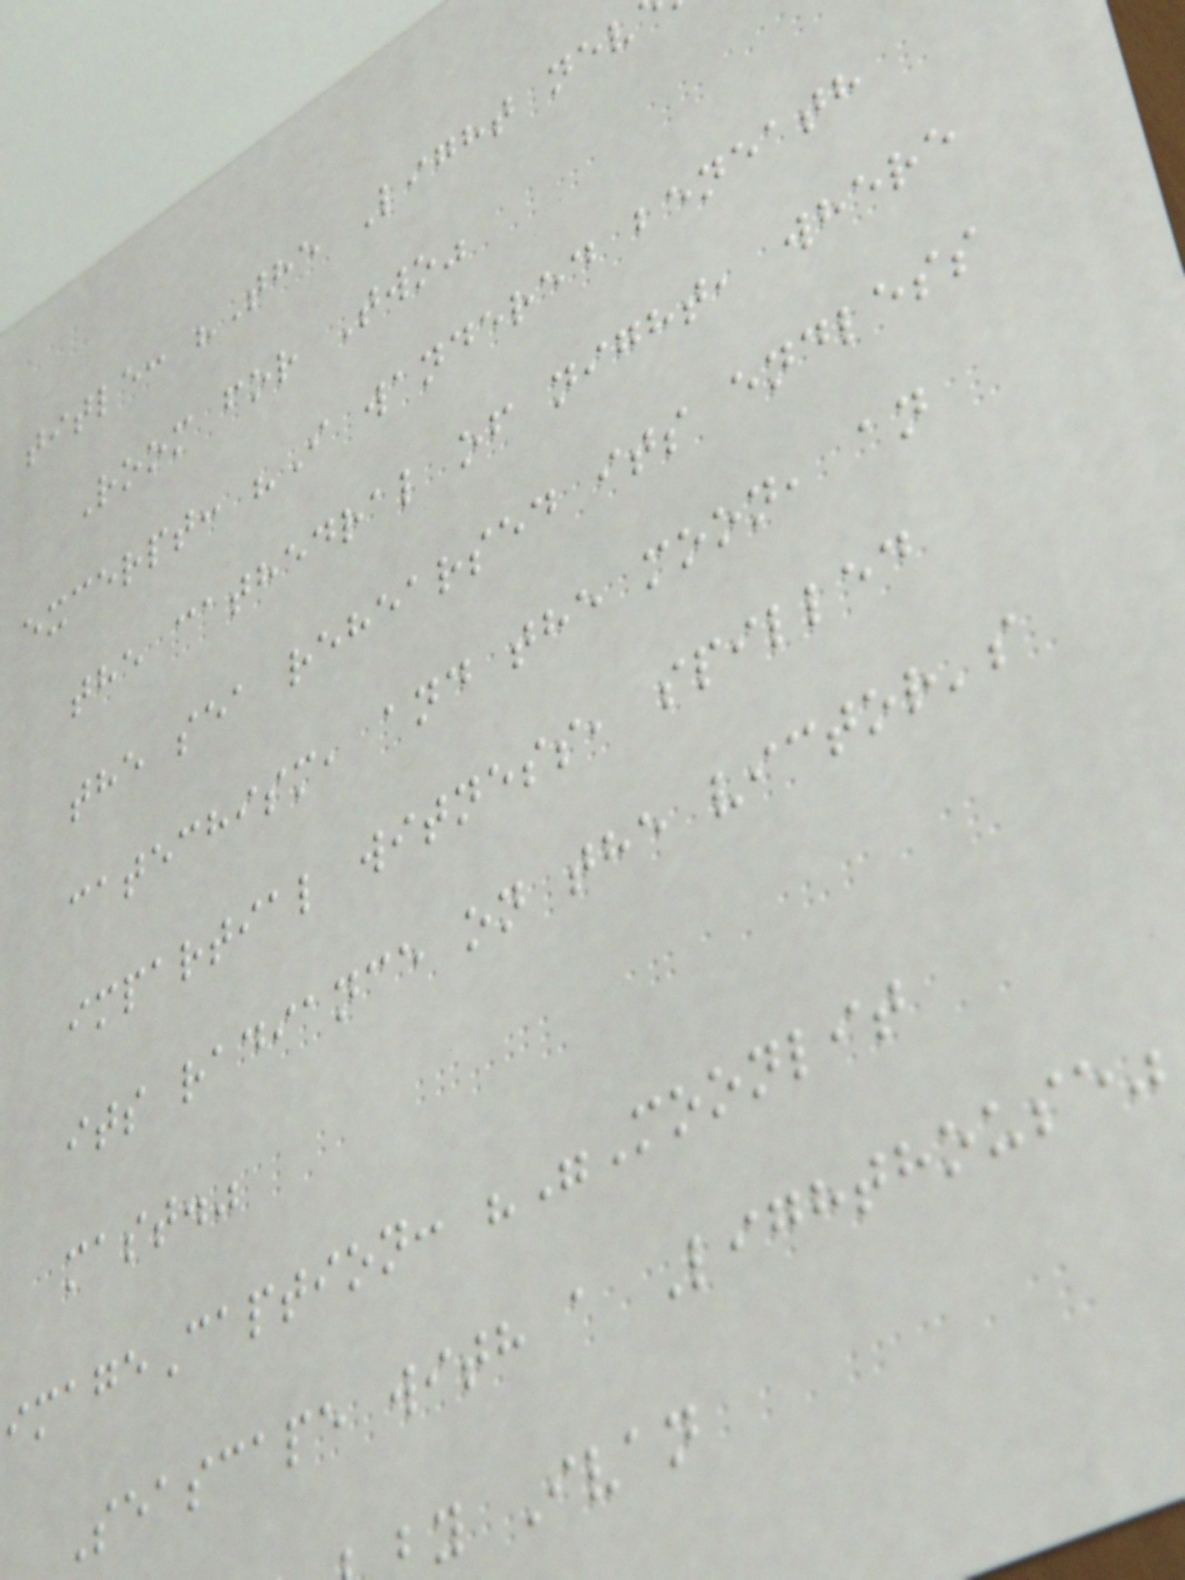title: "The Light nev
Room for Two"
excerpt: "I wandered beneath
the cathedral of night, where
the sea rehearsed its endless
catechism, and the moon, an
impartial witness, spilled
its radiance on the victor's
mast."
imageCaption: ""Moonlit
Seascape with a Lighthouse"
by Ivan
